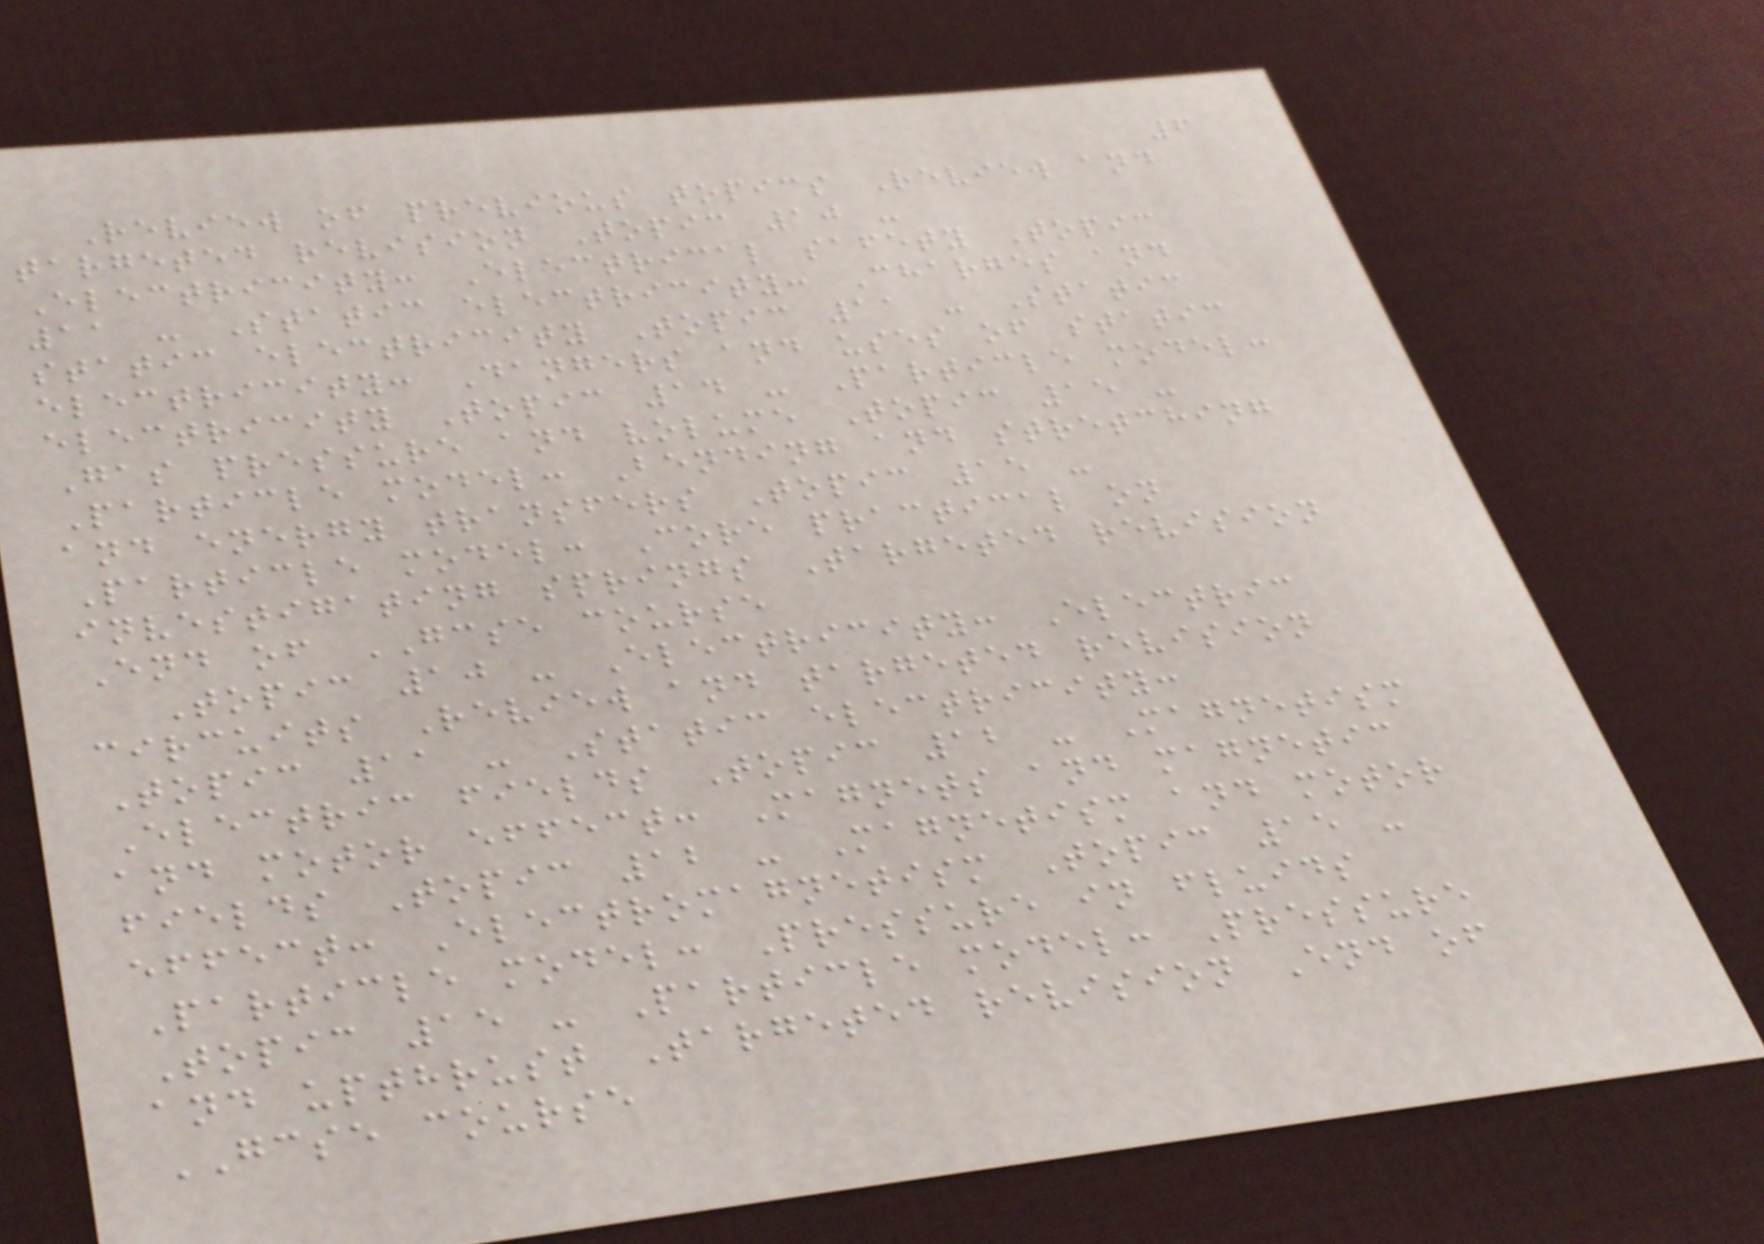6
Review of previous topics Review and
targeted revision Topic 10 -
Electricity: Electrical safety Topic
11 - Static electricity: Charges and
static electricity Topic 11 - Static
electricity: Dangers and uses of static
electricity Topic 14 - Particle model:
Gas pressure and volume Topic 15 -
Particle model: Bending and stretching
and energy transfers Topic 15 -
Particle model: Core practical on
investigating springs Targeted revision
End of GCSE course
Topic 10 - Electricity: Electric
circuits Review and targeted revision
Topic 11 - Static electricity:
Electric fields Topic 12 - Magnetism
and motor effect: Magnets and magnetic
fields Topic 12 - Magnetism and motor
effect: Electromagnetism Topic 15 -
Particle model: Pressure in fluids
Topic 15 - Particle model: Pressure
and upthrust Targeted revision End of
GCSE course
